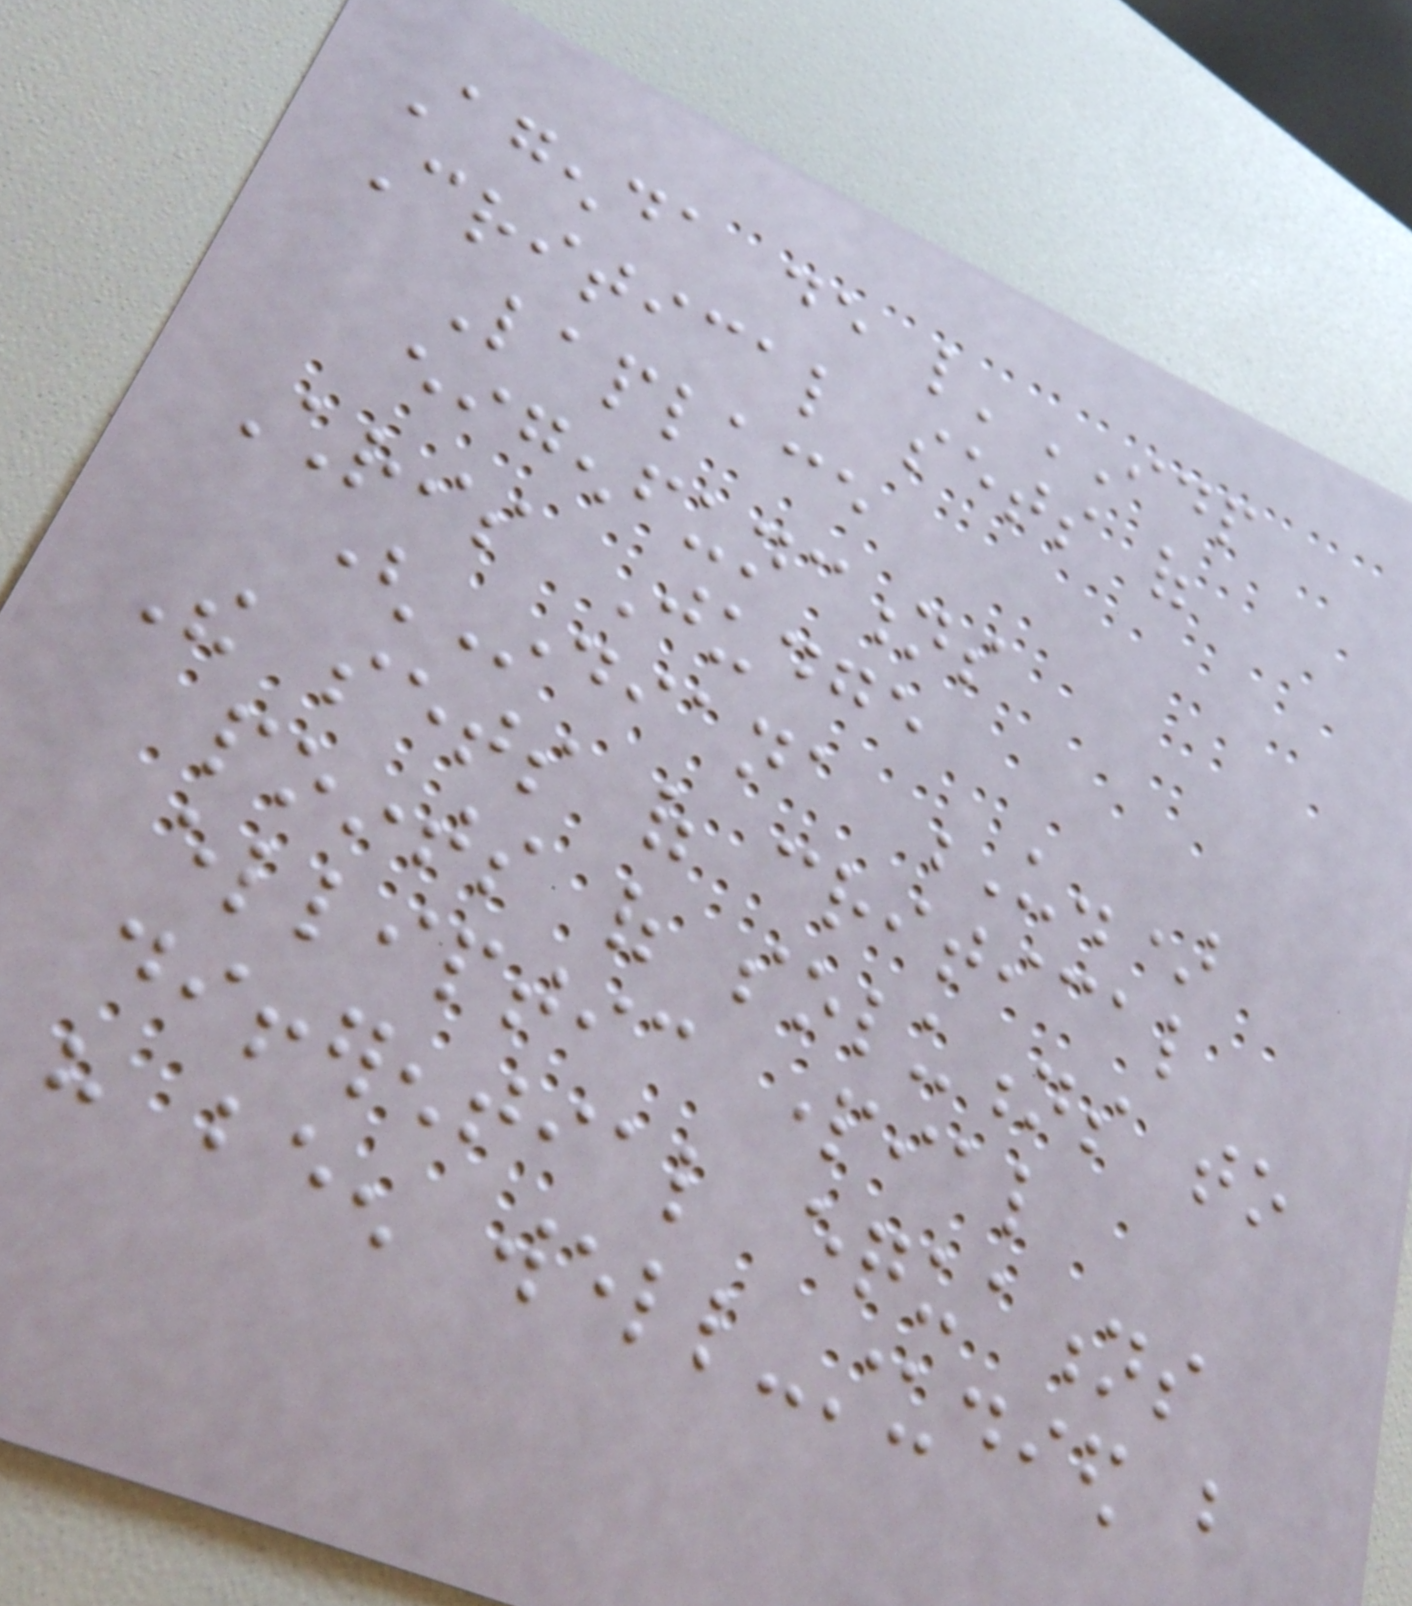Agenda de l'IDP
Critical sets of
Laplace
eigenfunctions
Chris Judge
(Indiana U.)
The sets of critical
points of solutions to
elliptic partial
differential equations
have been well-studied but
